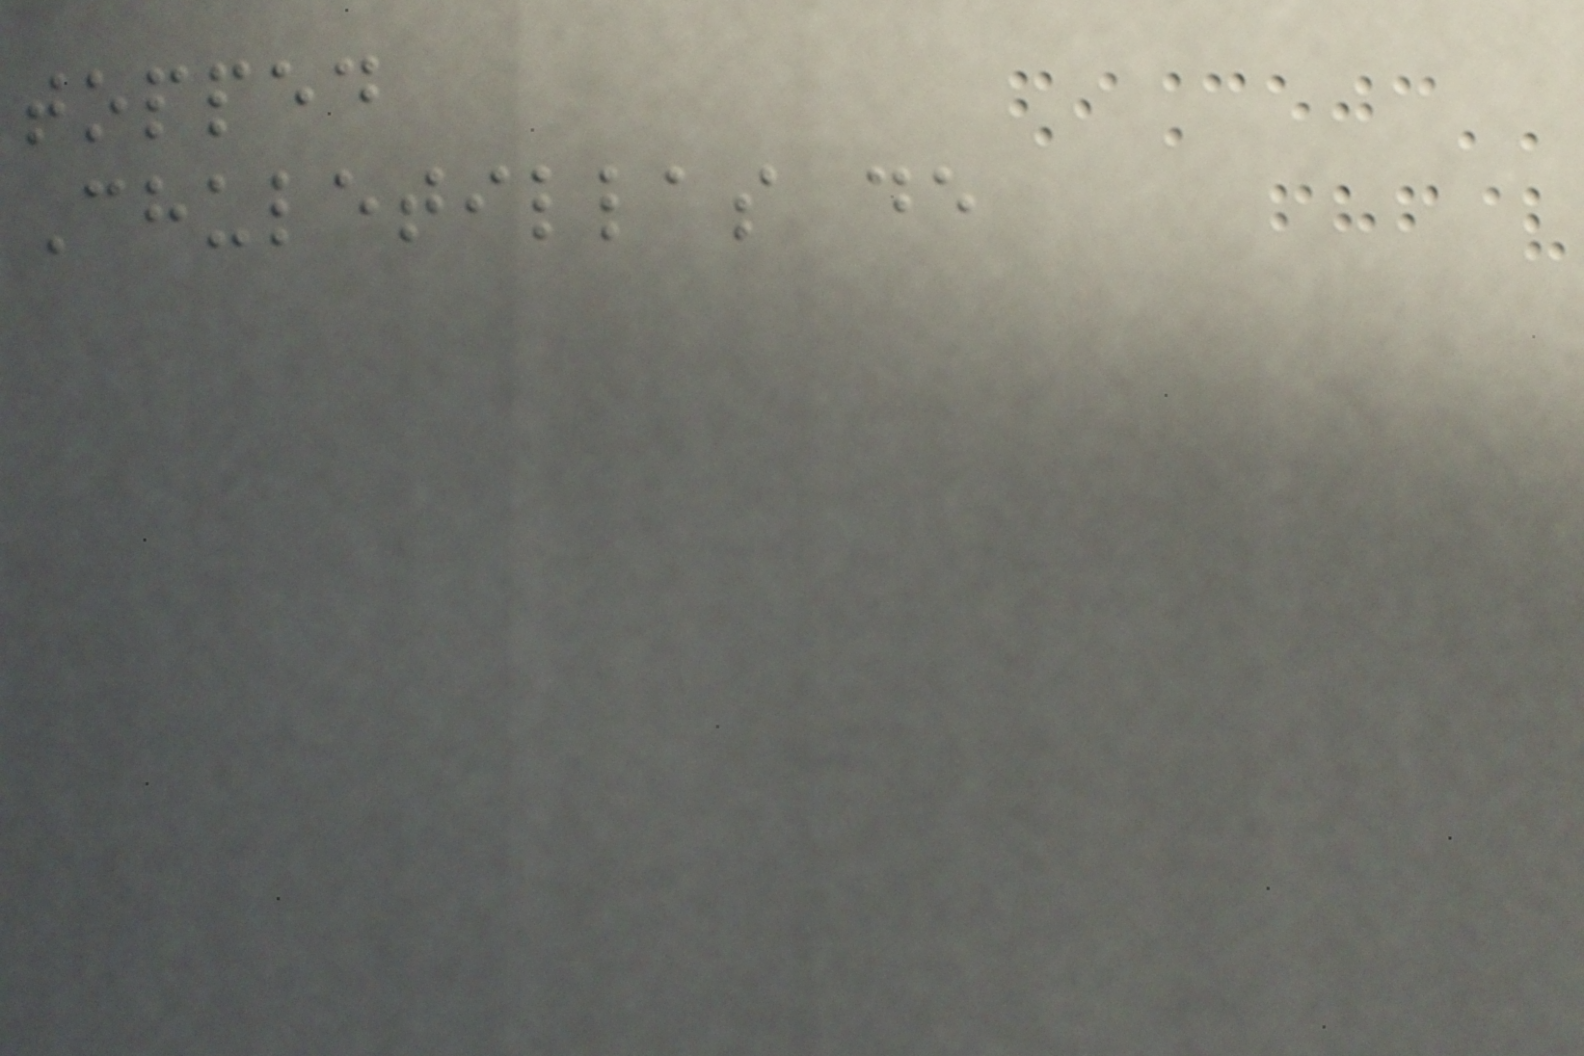topped
Chuletillas de
